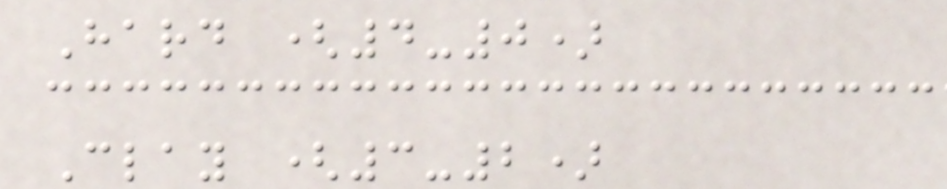Hard (4-0)
Clay (3-2)
